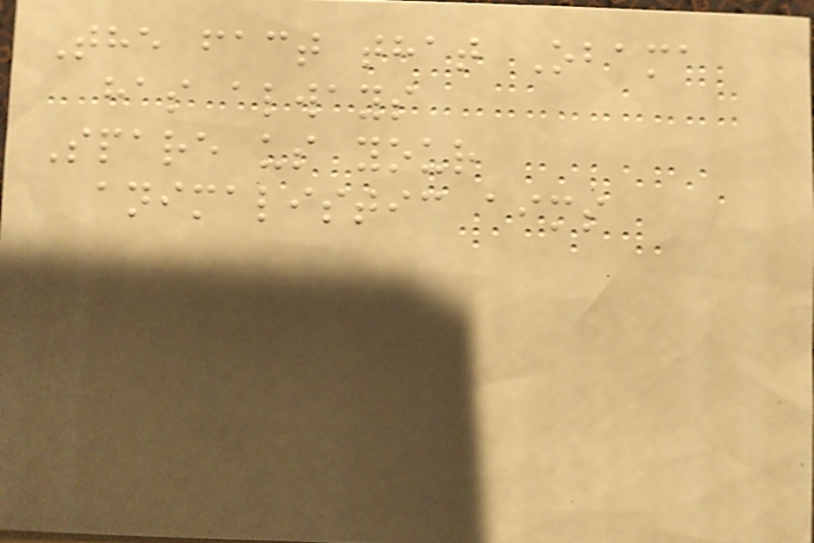The fact that Obama
has always
Spare us your
animalistic aims
